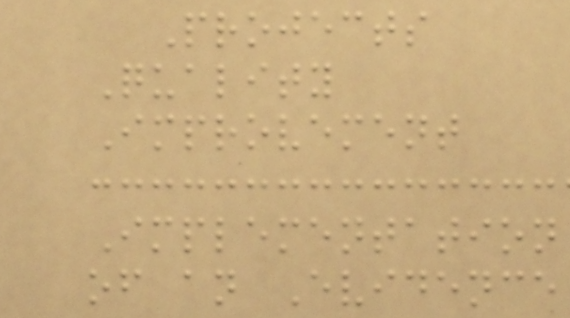Projects
Quality
Improvement
Implementation
of an Evidence
